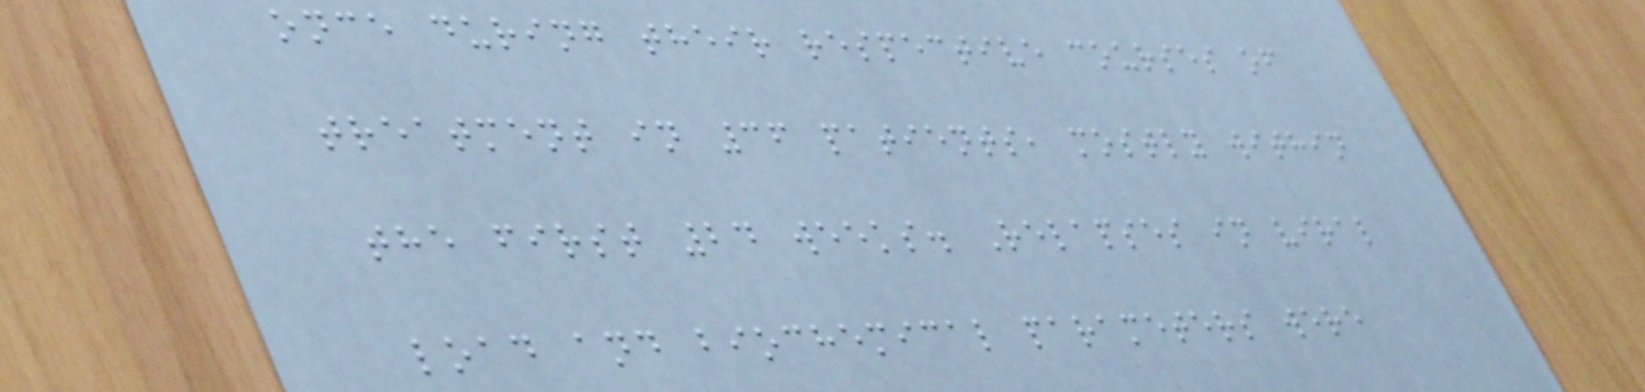once during their respective courses of
treatment in 36 patients, mostly within
the first 24 weeks. Relapses in viral
load and biochemical parameters were
